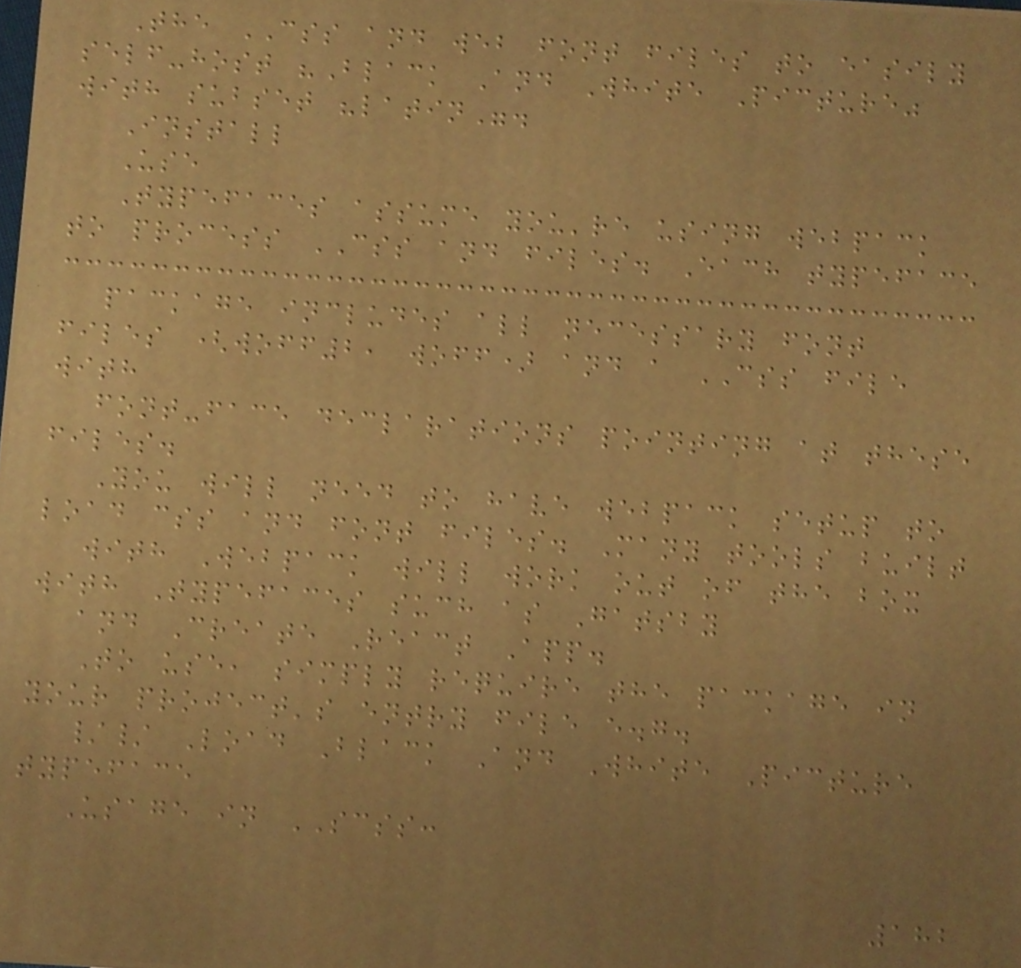The CSS and web font files to easily
self-host "Black And White Picture"
with subset "latin".
Install
Use
Typefaces assume you're using webpack
to process CSS and files. Each typeface
package includes all necessary font
files (woff2, woff) and a CSS file
with
font-face declarations pointing at these
files.
You will need to have webpack setup to
load css and font files. Many tools built
with Webpack will work out of the box
with Typefaces such as Gatsby
and Create React App.
To use, simply require the package in
your project's entry file e.g.
// Load Black And White Picture
typeface
Usage in SCSS:
182
